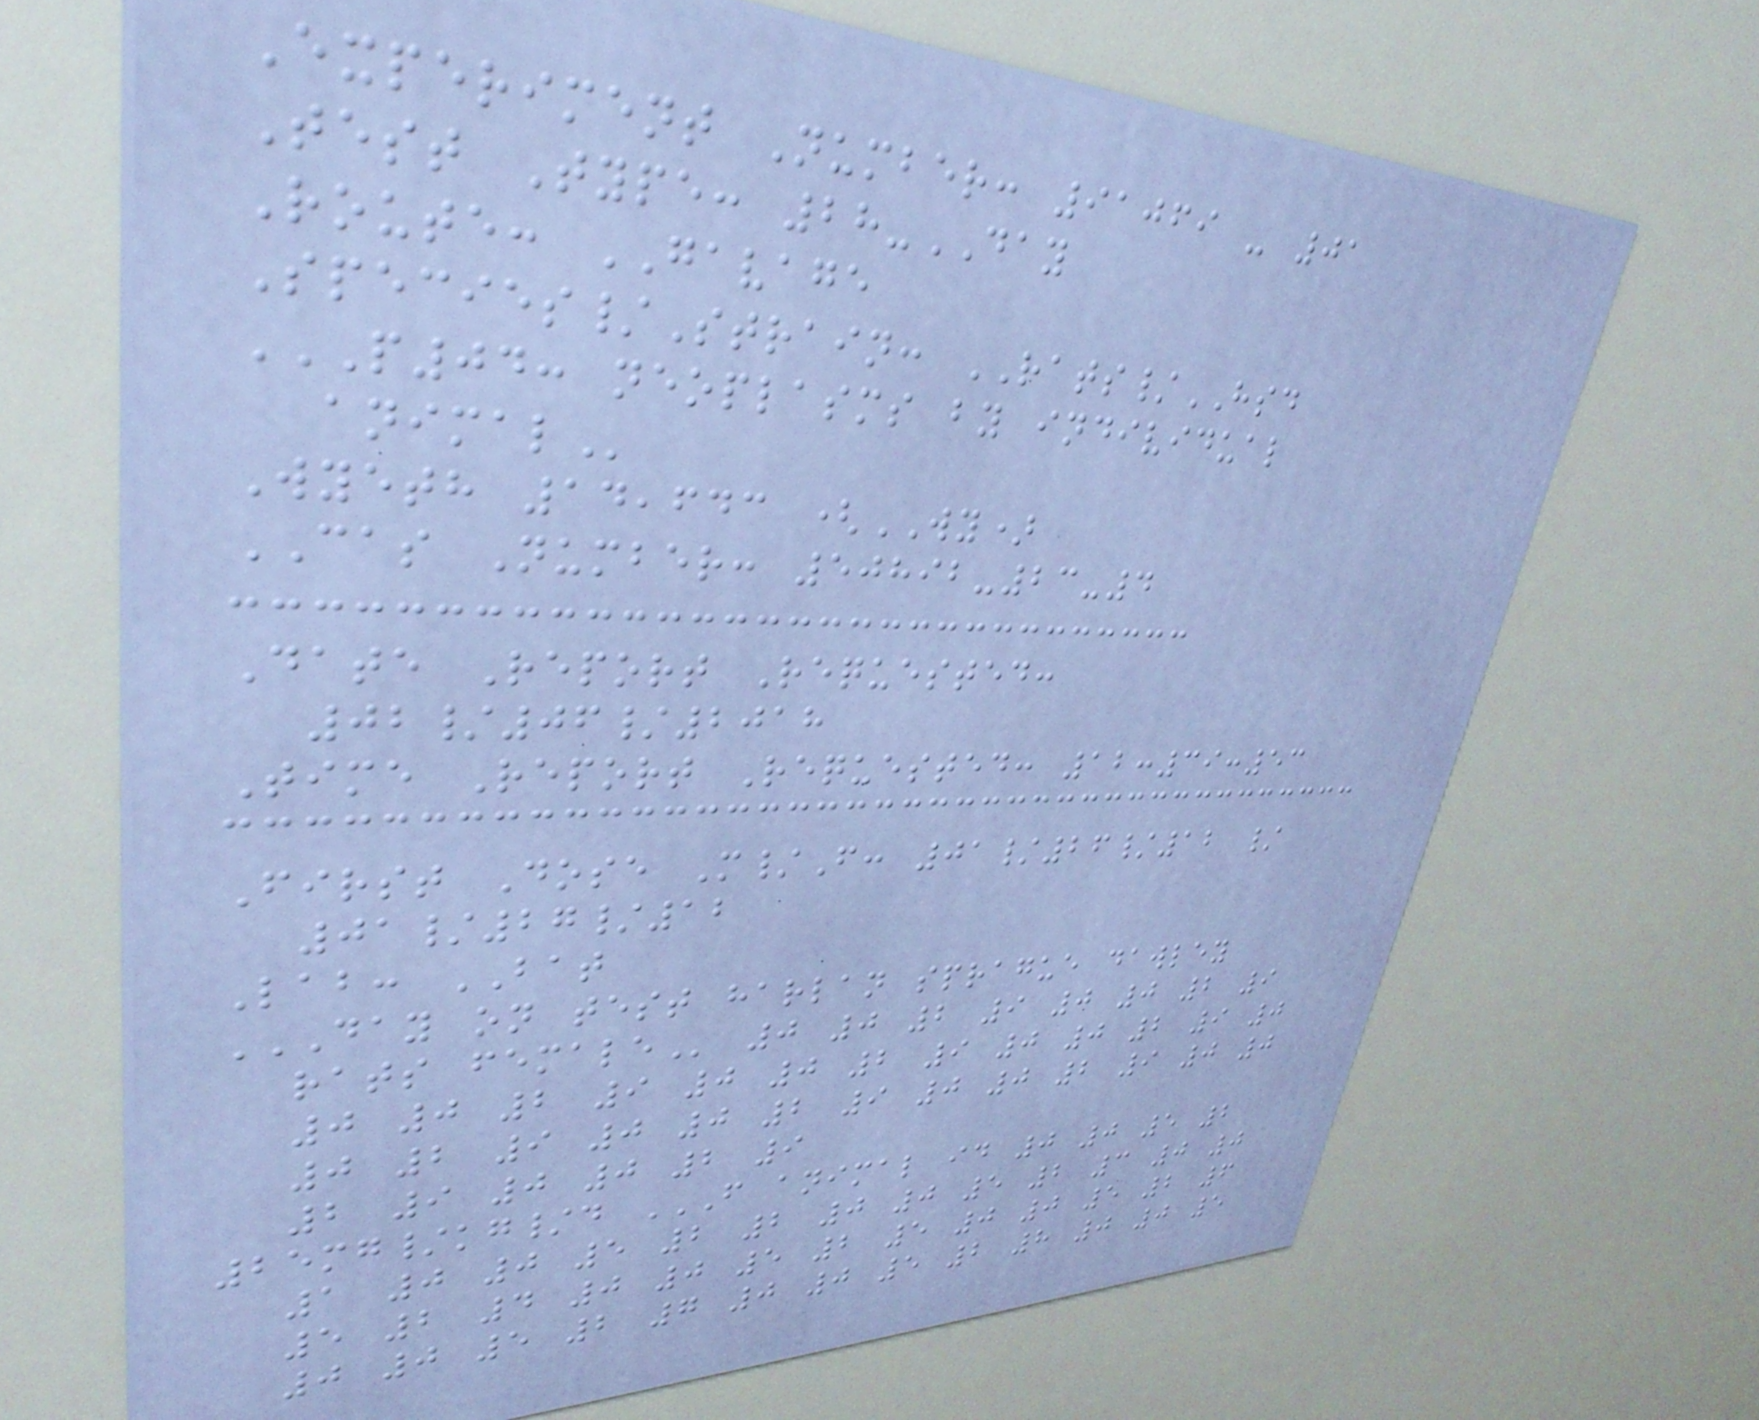Experiment Number: 91069 - 01
Test Type: 28-DAY
Route: GAVAGE
Species/Strain: RATS/HSD
P04: NEOPLASMS BY INDIVIDUAL
ANIMAL
Wyeth 14,643 (WY)
CAS Number: 50892-23-4
Date Report Requested:
02/06/2018
Time Report Requested: 12:39:53
First Dose M/F: 01/26/12 /
01/27/12
Lab: BAT
DAY ON TEST HARLAN SPRAGUE DAWLEY
RATS FEMALE 0 0 2 9 0 0 2 9
0 0 2 9 0 0 2 9 0 0 2 9 0
0 2 9 0 0 2 9 0 0 2 9 0 0
2 9 0 0 2 9
25mg/kg/d F ANIMAL ID 0 0 5 2
1 0 0 5 2 2 0 0 5 2 3 0 0
5 2 4 0 0 5 2 5 0 0 5 2 6
0 0 5 2 7 0 0 5 2 8 0 0 5
